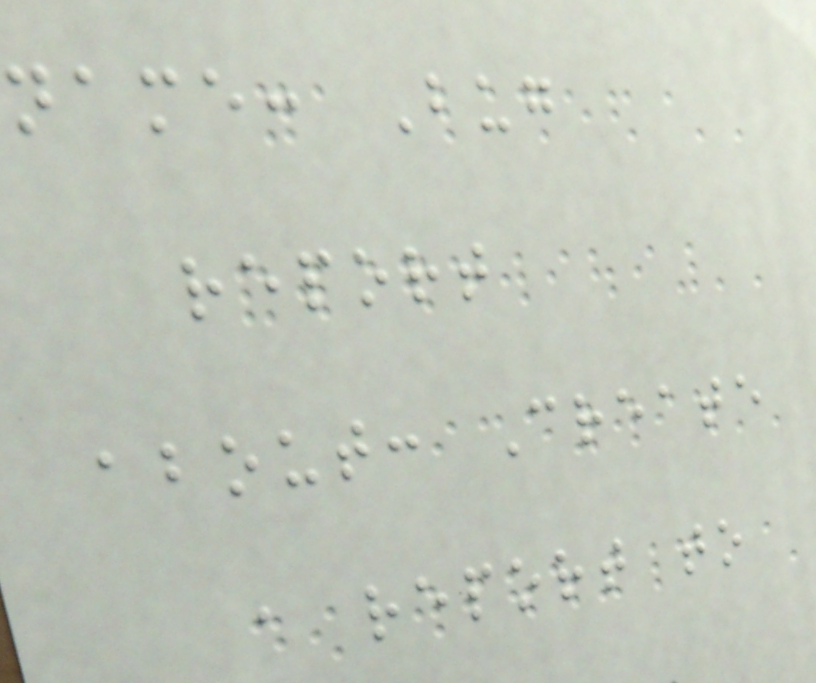name: Bug
report
about: Create
a report to
